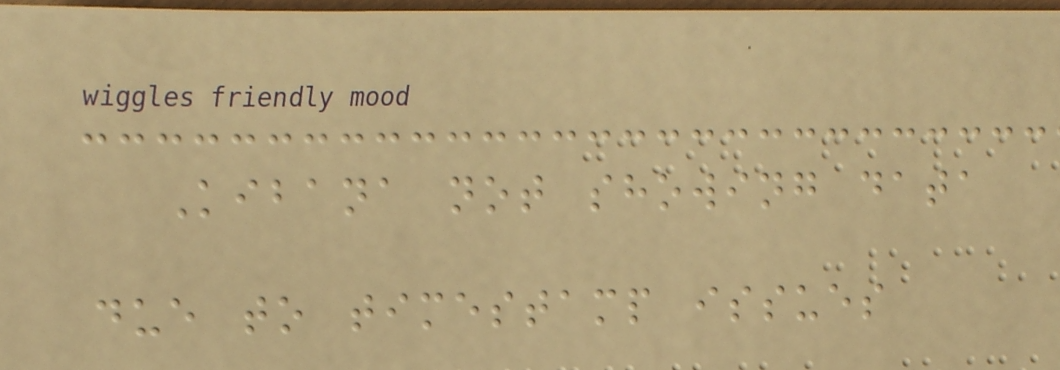Kibana not showing data
due to timestamp issues
